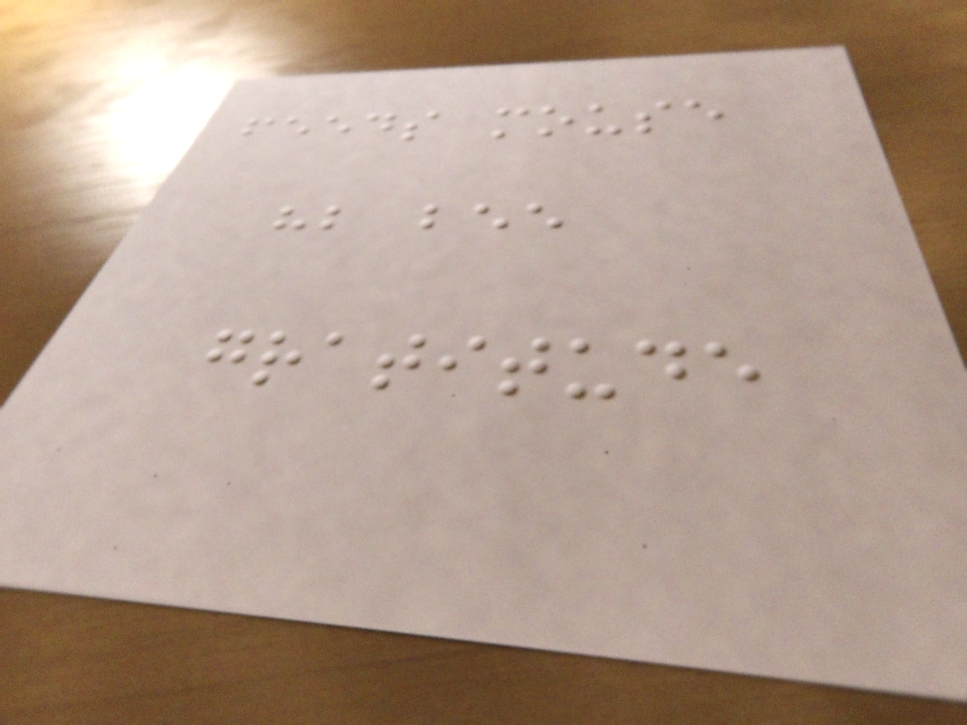feeds mouse
hb bee
gratitude
